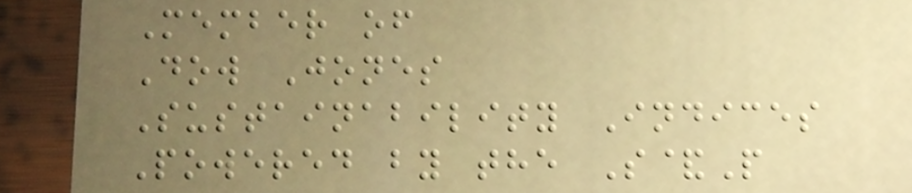Member of
Dow Jones
Sustainability Indices
Powered by the S&P
